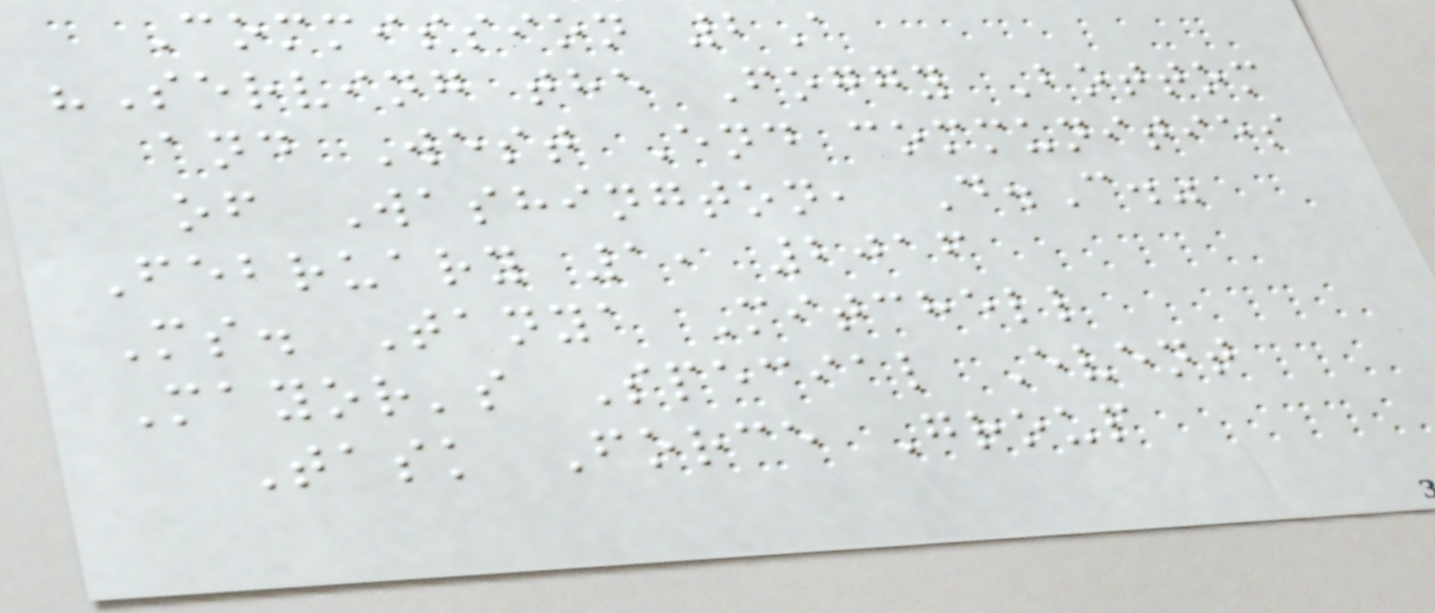Commission 2A
"Serving the Foggy Bottom
and West End communities
of Washington, D.C."
February 1, 2016
Ms. Tanya Mitchell
Mayor's Special Event
Task Force Group
